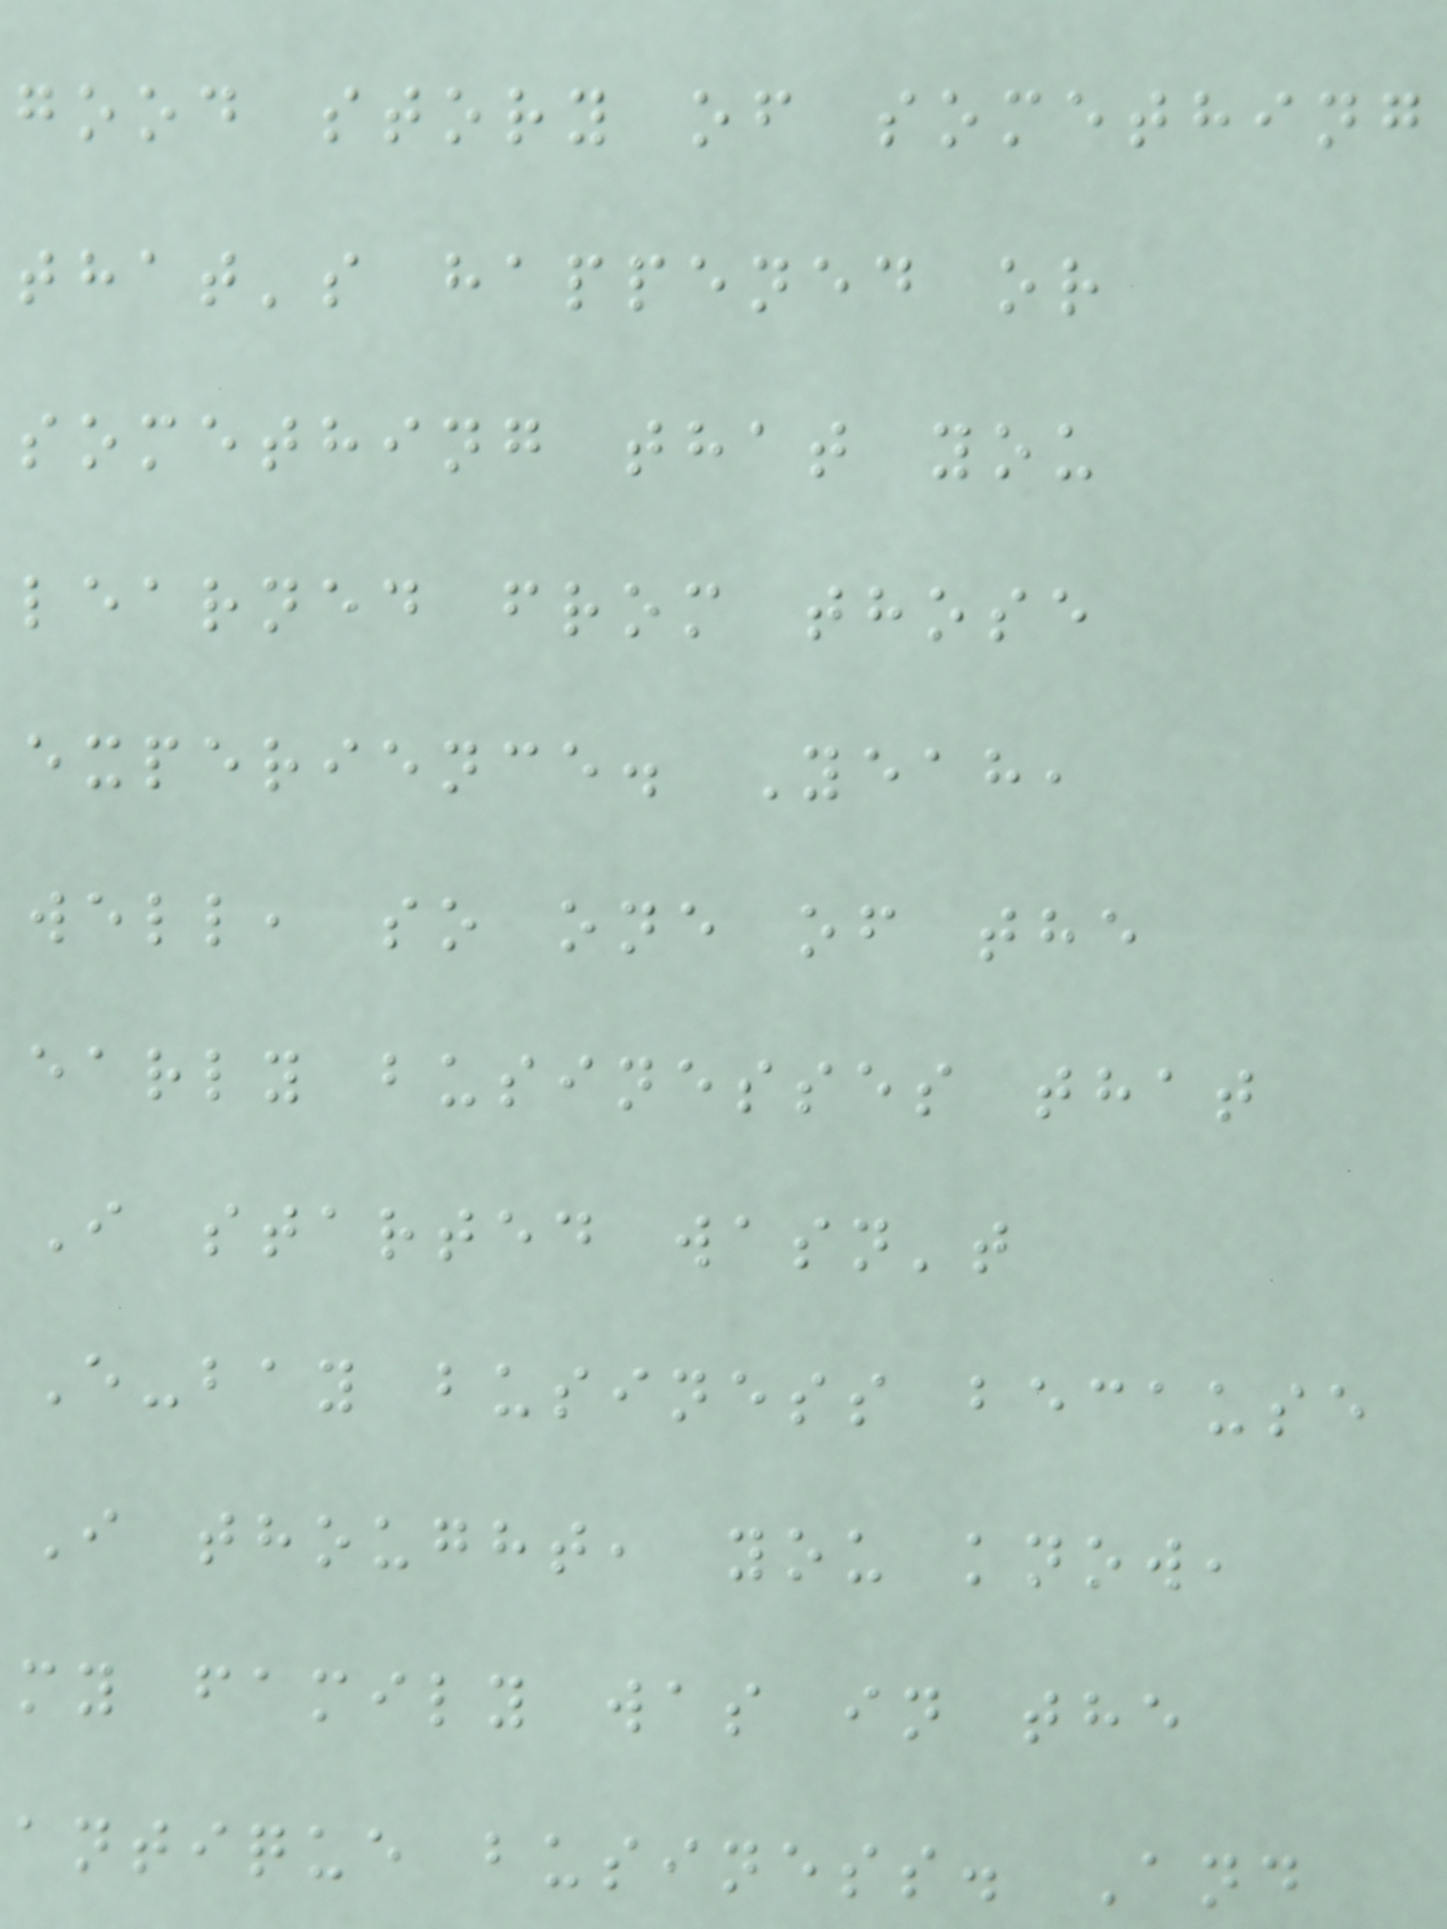good story of something
that's happened or
something that you
learned from those
experience. Yeah,
well, so one of the
early businesses that
I started wasn't
E-bay business because
I thought, you know,
my family was in the
antique business. And
